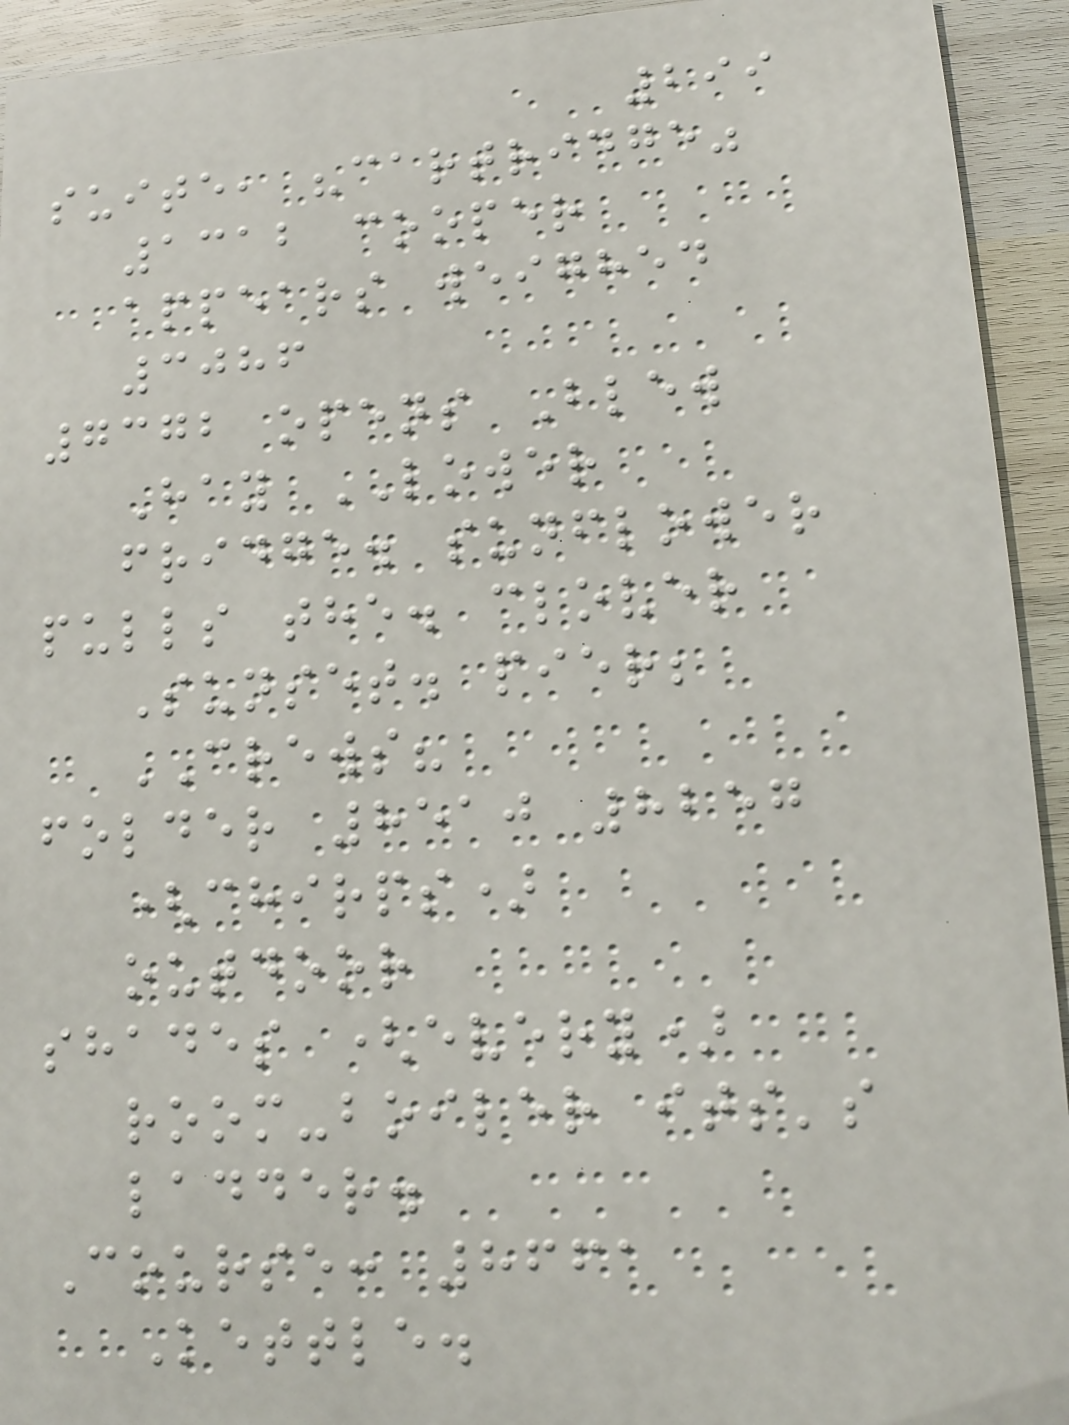299
suite, "cartridge"
1312 cooper
appears weighed
3086
7372 opens Blew
Hay LOWER
fridge. sunflower
pulls the. clover
Sunset. pier;
CREWS?
folder 8510 8257
(chirps)
outdoor
shades (every)
room-boiler its's
ladder.
Course: 8661
Kettle.
